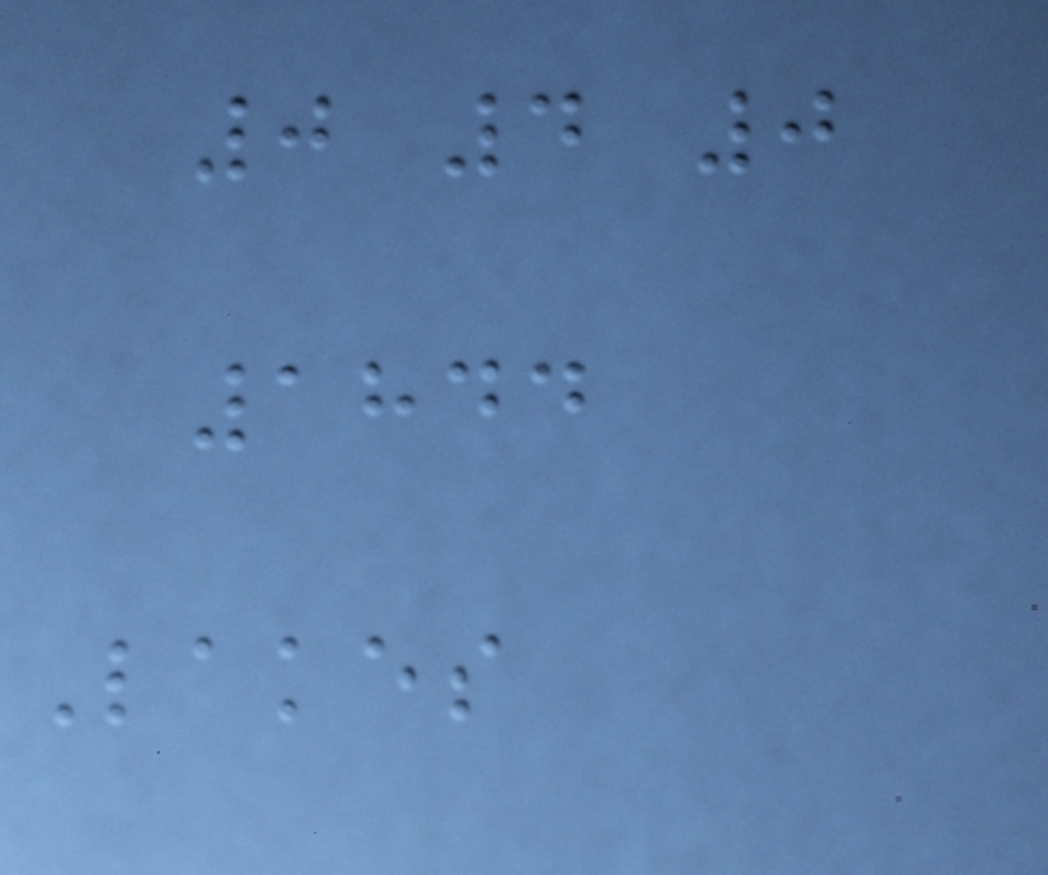0 4 0
1844
Lakes
